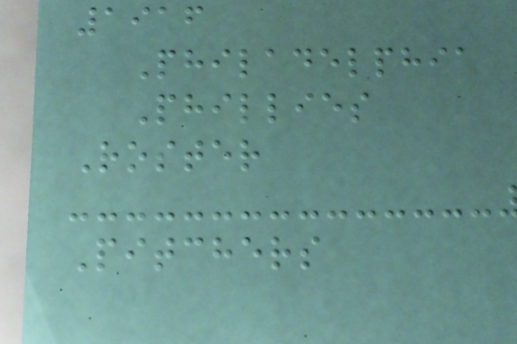1916
Philadelphia
Phillies
Roster
Pitchers
